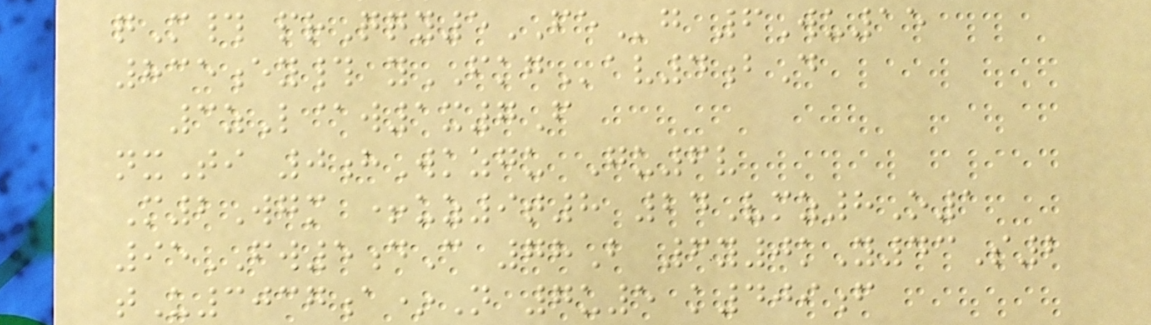qM# prQqy5FEg 6Wu15
835ey# yFKGav4bD
3zL@w1x7F
nxTi 0hWkzgu Gu6v
M2Wgm +uz9t8 24Vmz8O1
95FW5dC 78B 6y0kY43S2
tU3037a*N 7u5 k409f
